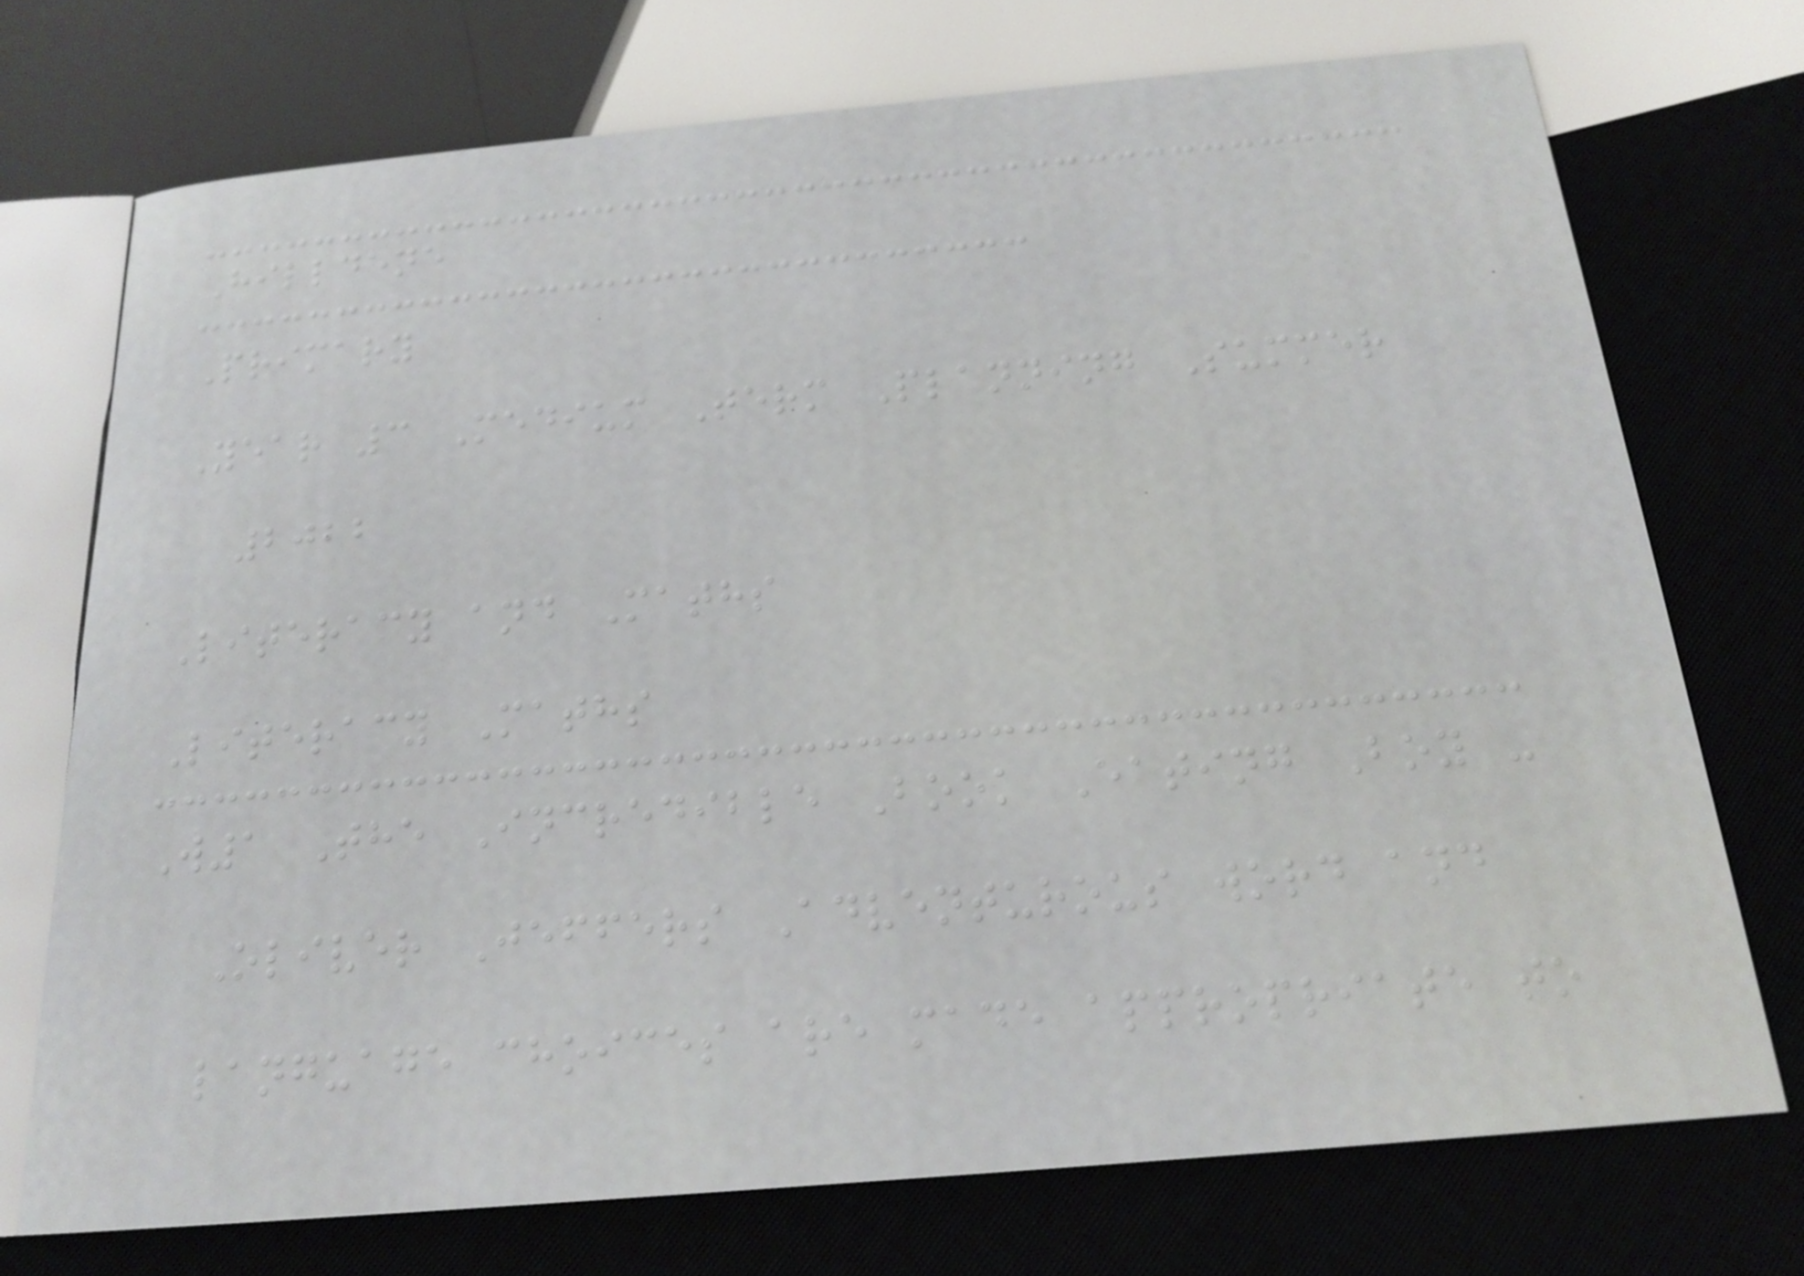Hilldene
Primary
Year 3 Medium Term Planning Summer
2022
Literacy and Maths
Literacy Maths
W1 The Incredible Book Eating Boy -
Oliver Jeffers Adventurous word and
language choices are made appropriate to
